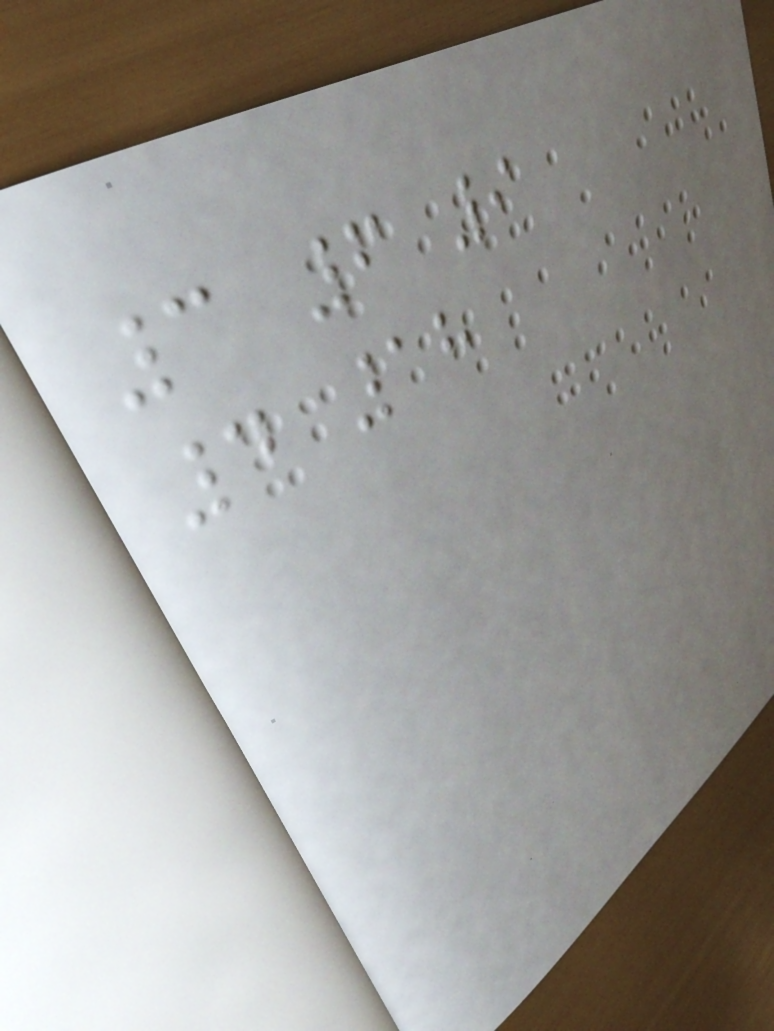3 6 9
4 18
